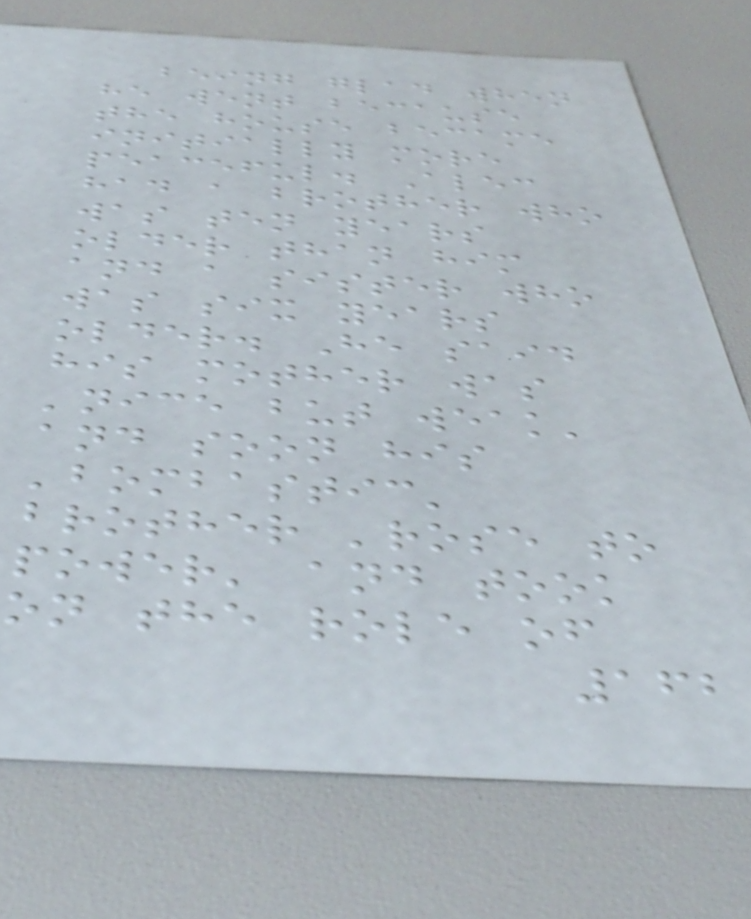being glad when
he went because
the house became
initially more
peaceful. Alec
had a brother who
was ten years
older than him
and a sister who
was six years
older. He said
his mother was
'nice but weak'
and soon his
'bombastic'
brother 'rose to
power' and took
on the role of
162
